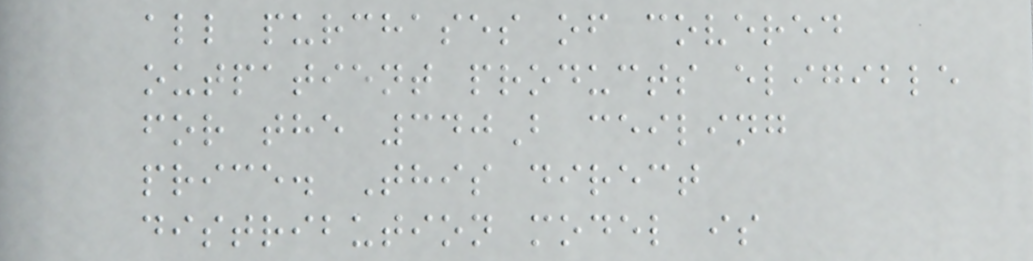all purchases of covered
outpatient products eligible
for the 340B ceiling
price. This direct
distribution model is
